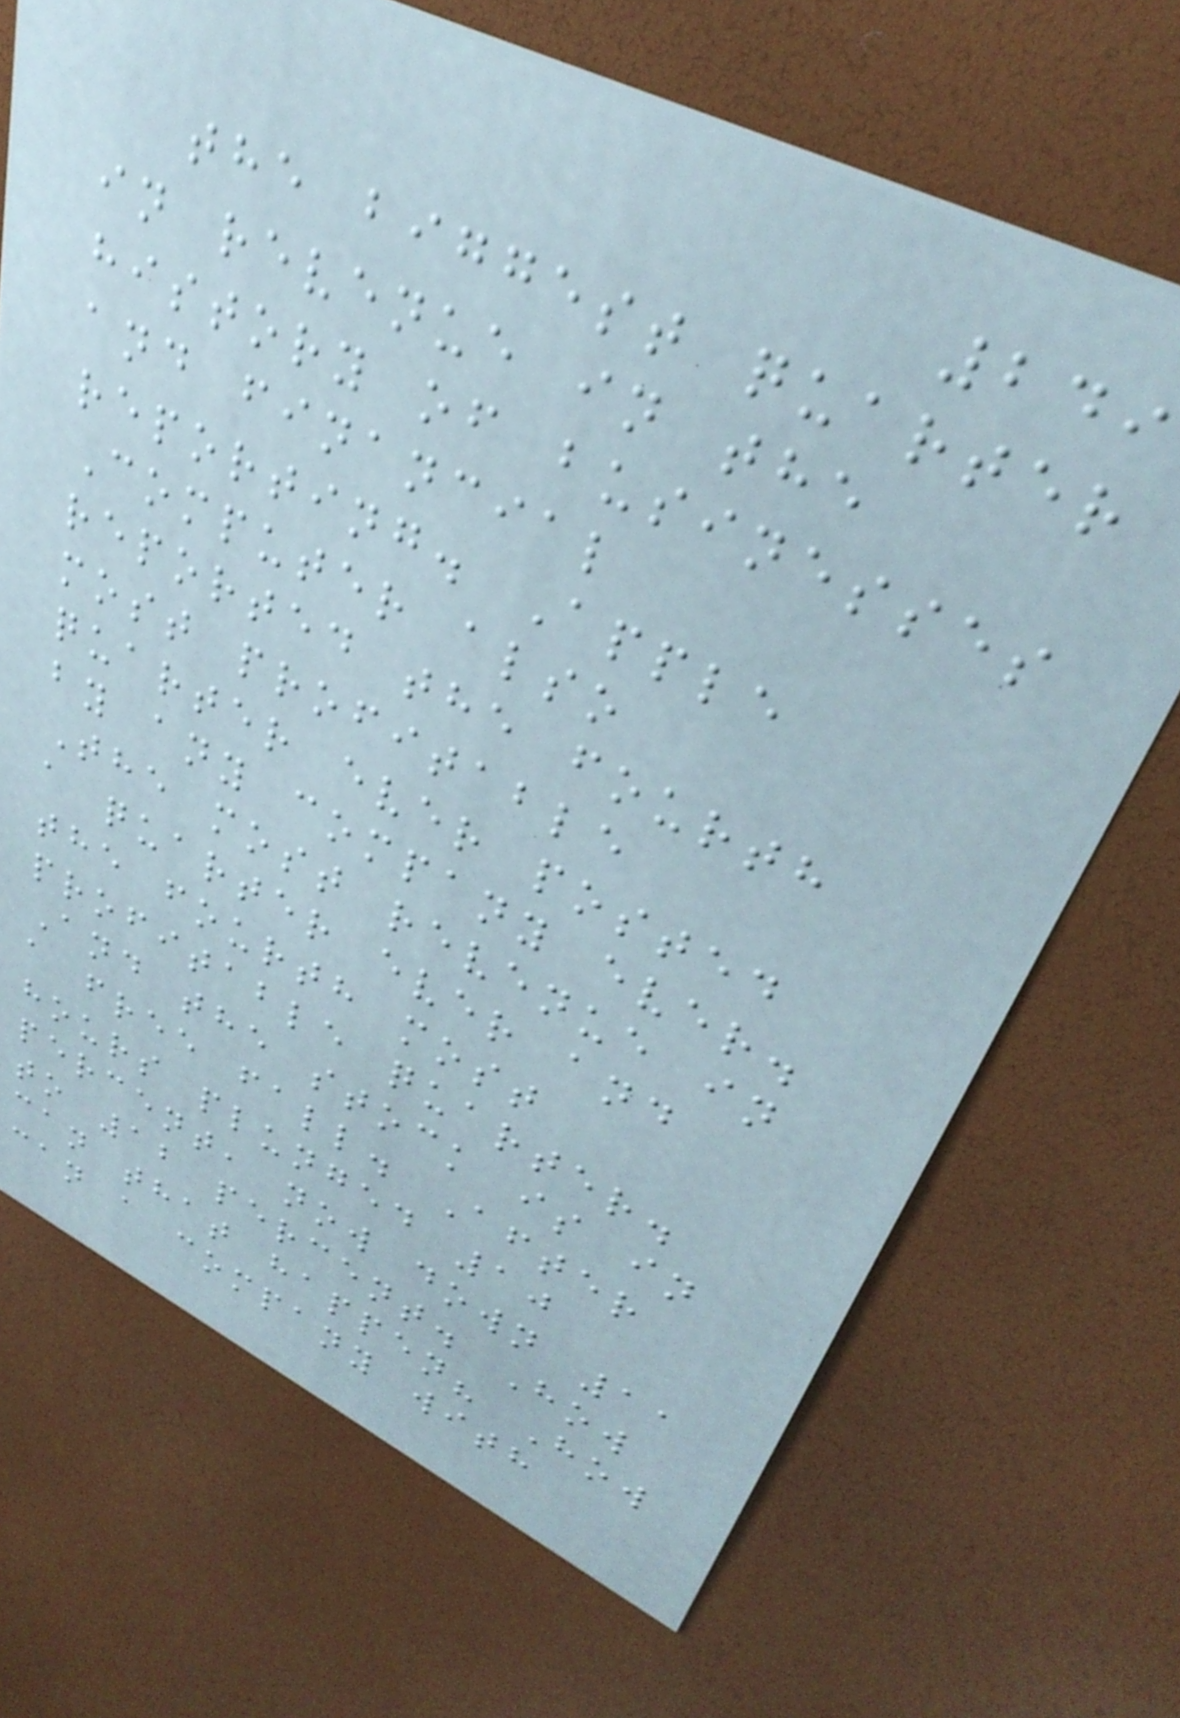249
the biggest quarter
in revenue in the
history of businesses
and financial
reporting. Apple
Computer also
reported the fourth
most profitable
quarter ever posted
by any company ever.
The most revenue in
a quarter ever and
the fourth most
profitable quarter.
And the stock is in
a free fall. After
hours plunged 10
percent, now down 11
to 12 percent. How
can that happen? How
can a company with
